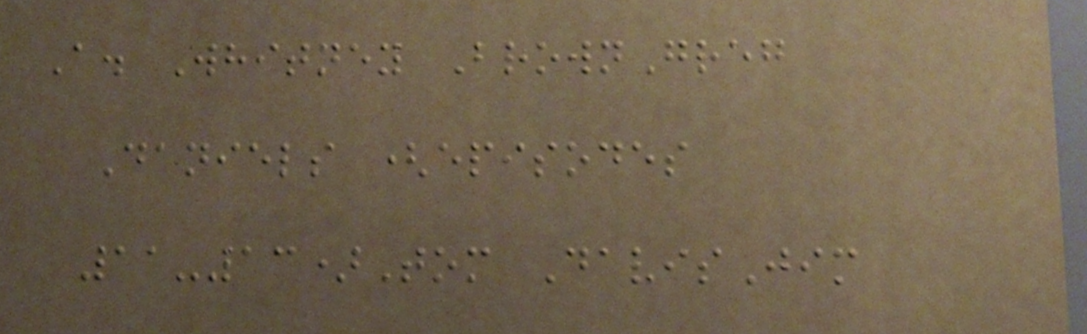A. Whitney BrownGreg
Daniels (episodes
11-13)Tom DavisJim
